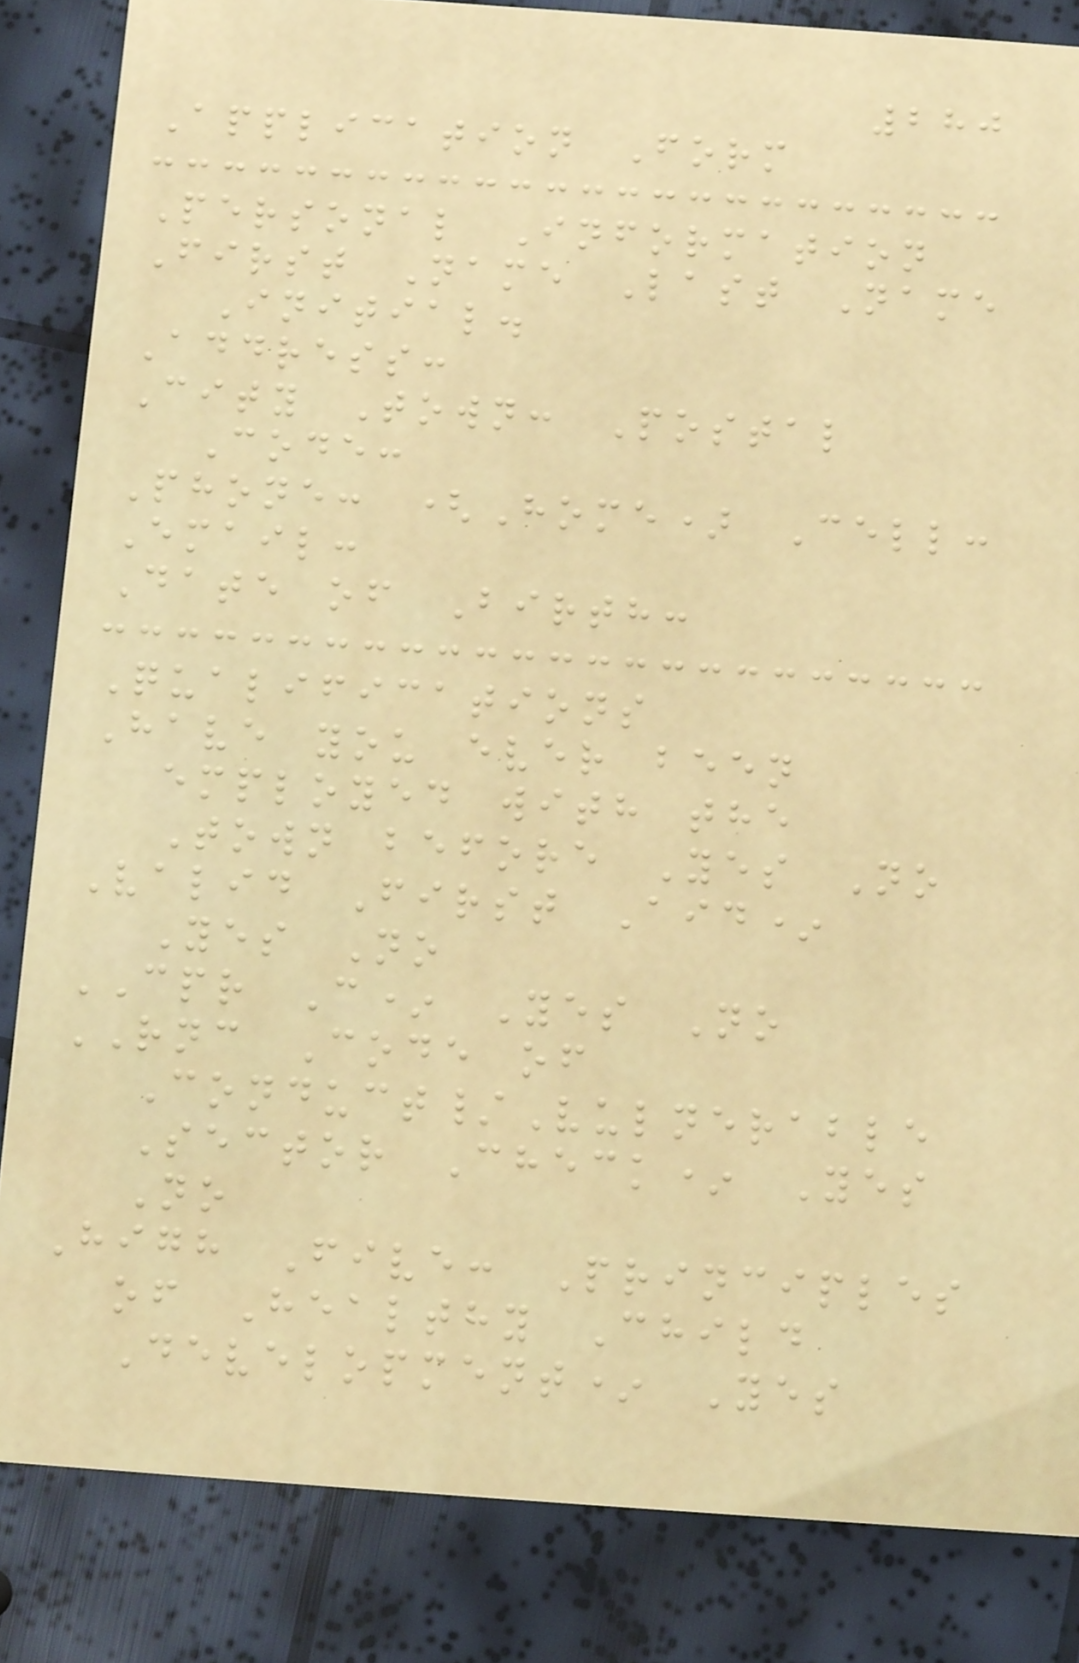280
Application Form
Personal Information
First Name Last Name
Initial.
Address:
City Town: Postal
Code:
Phone: (Home) Cell:
Email:
Date of Birth:
Qualifications
Have you ever been
employed with the
Town before Yes No
Valid First Aid*
Yes No
CPR C* Yes No
RNC Code of
Conduct/Vulnerable
Sector Check* Yes
No
High Five: Principles
of Healthy Child
Development* Yes
